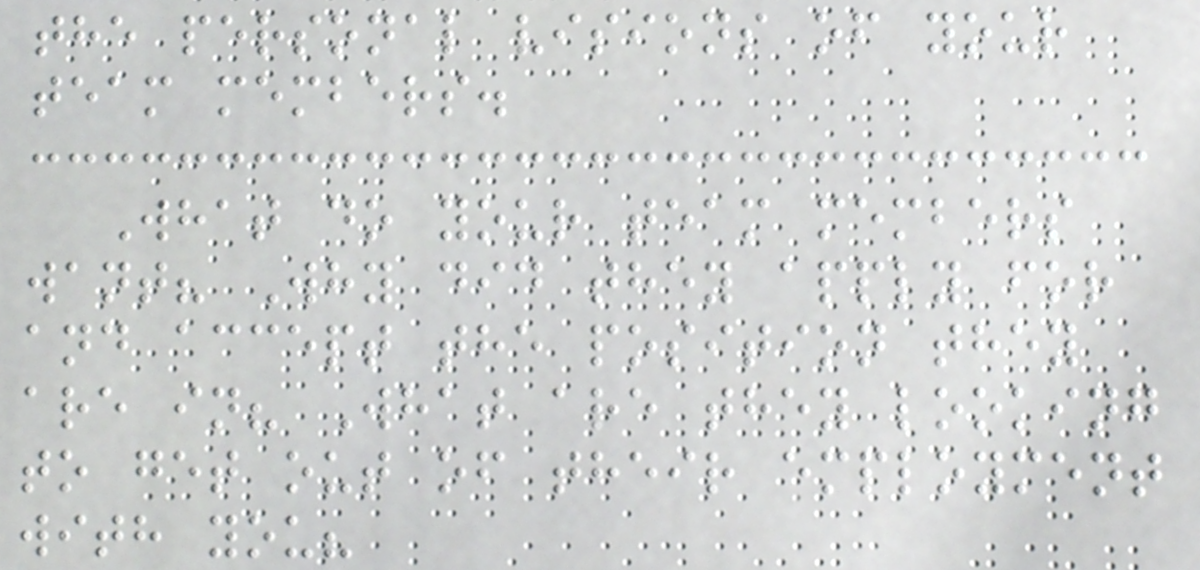the personal visions of your
team members.
What do your team members
want? Why did they apply for
and accept the position they
are in? What are they looking
to get out of their employment
with you?
